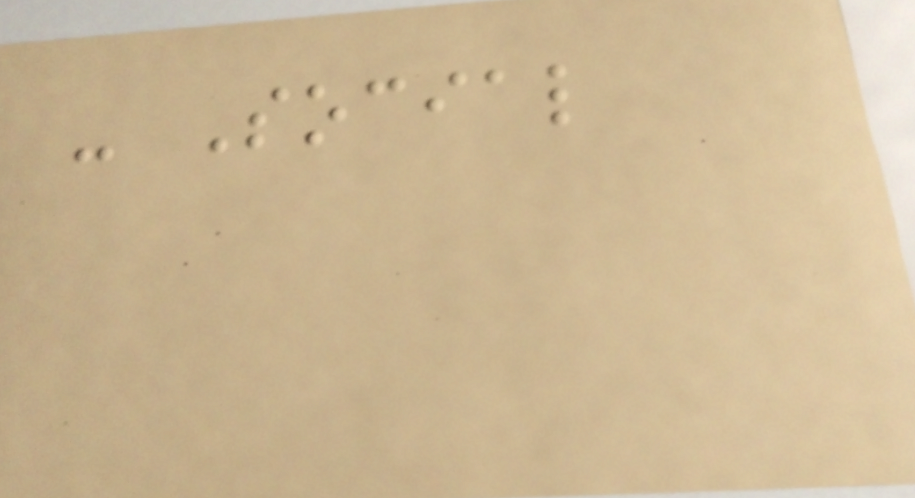- Social
